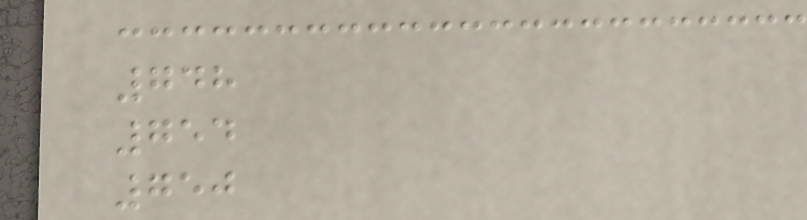748
754
750
